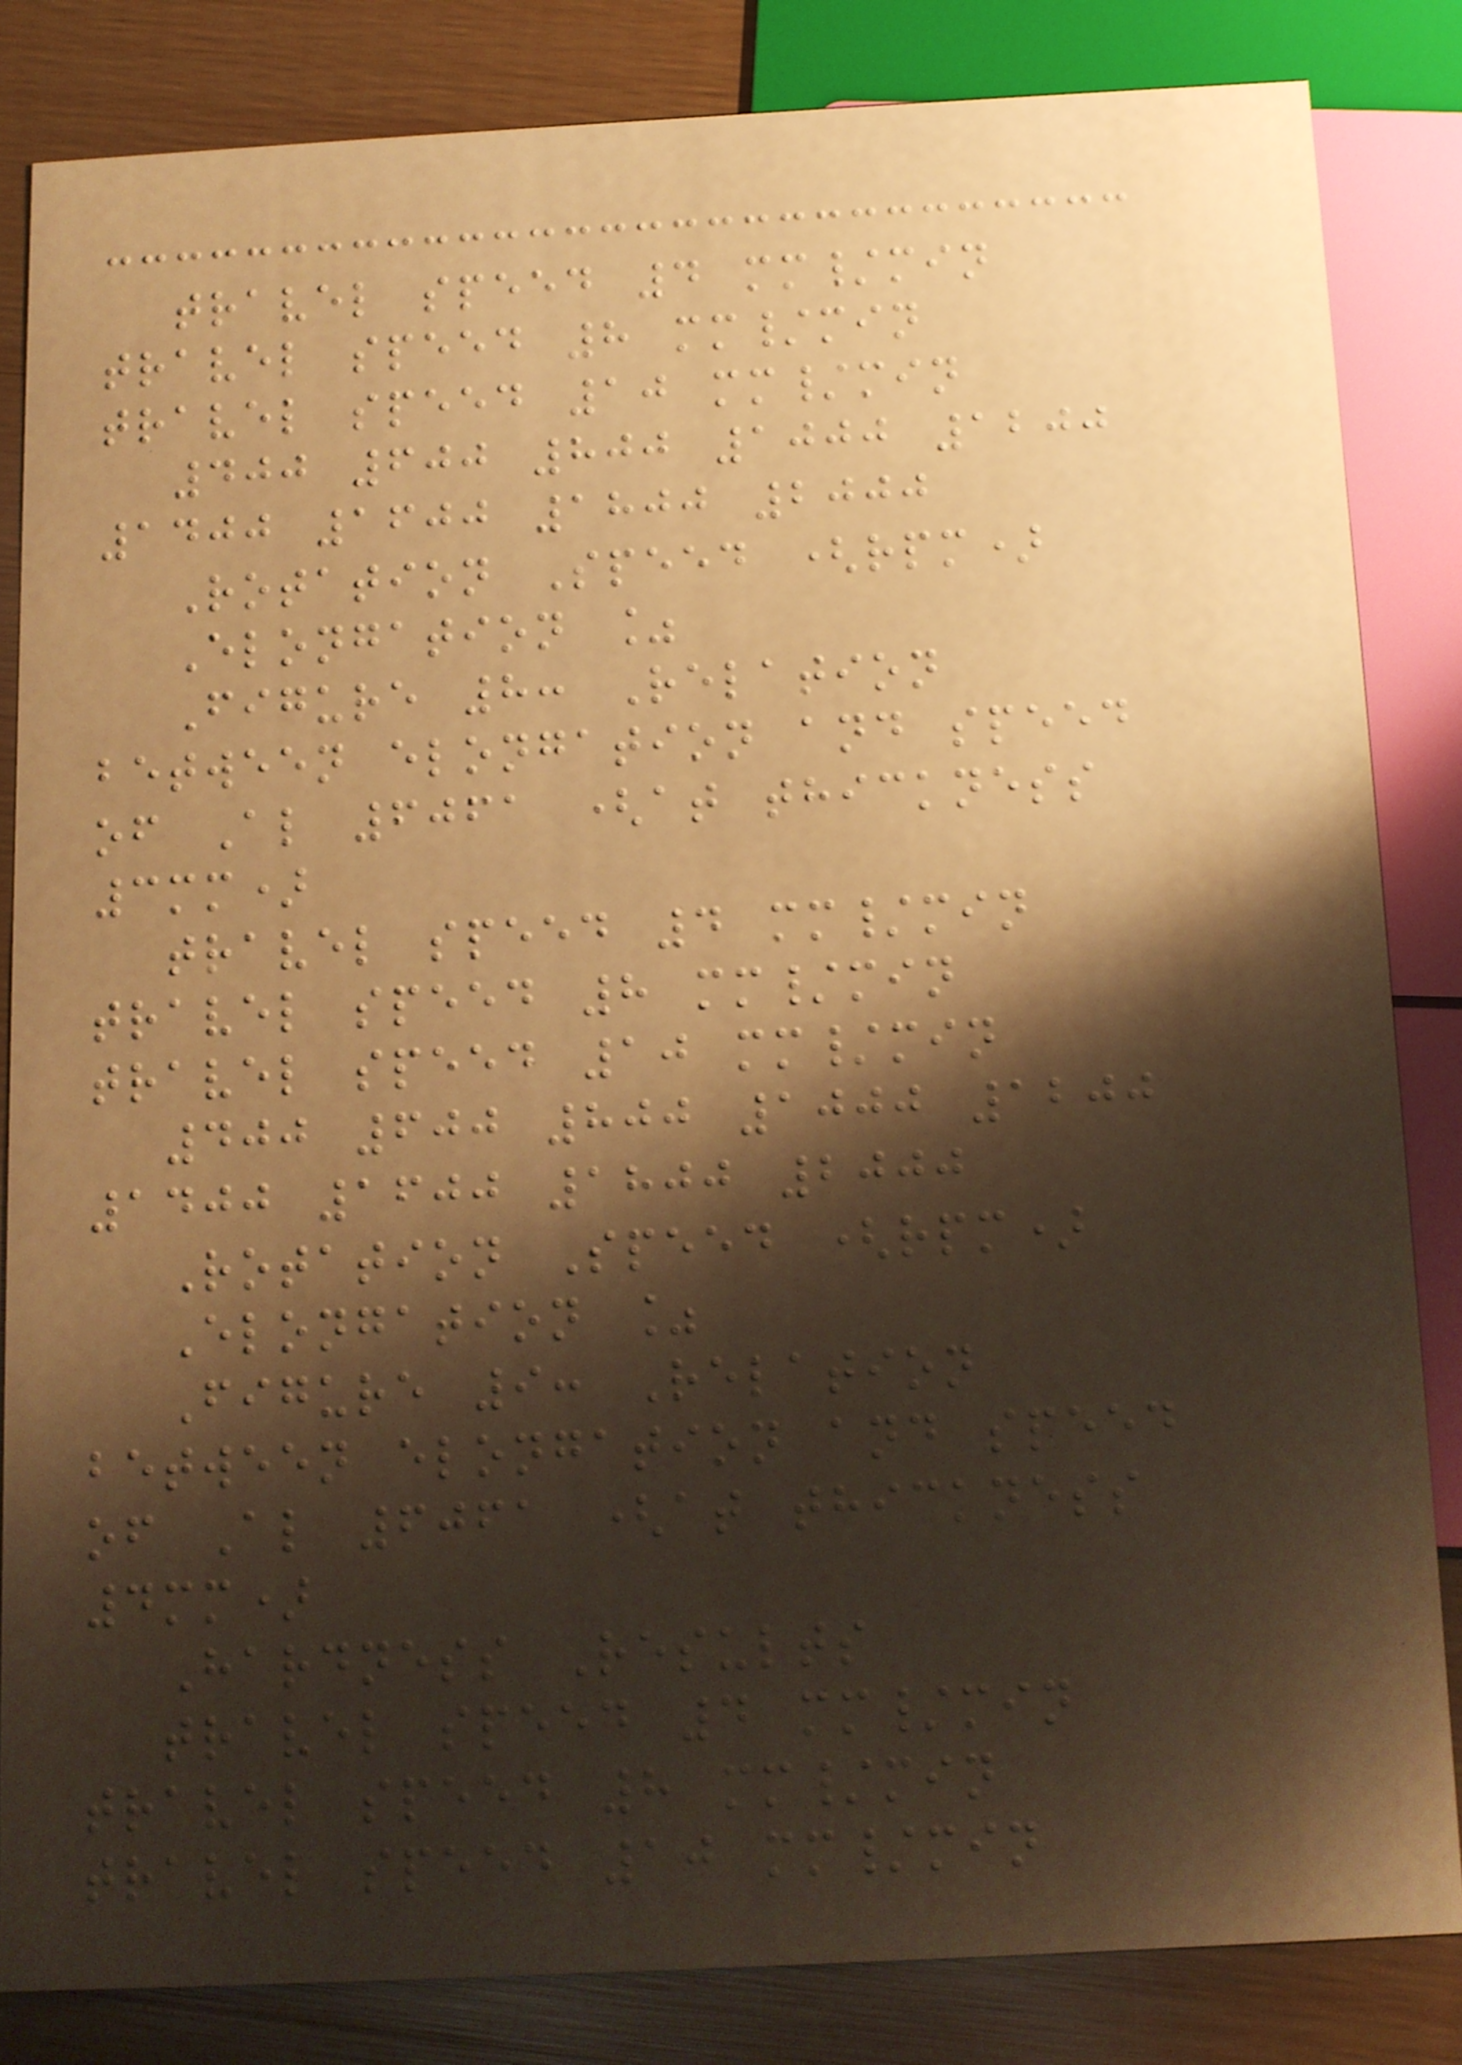travel speed 4 mm/min
travel speed 8 mm/min
travel speed 10 mm/min
400 600 800 1000 1200
1400 1600 1800 2000
Rotation Speed (rpm)
Elongation %
Figure 8: Relation
between elongation and speed
of Al 6061 (at thickness
3mm)
travel speed 4 mm/min
travel speed 8 mm/min
travel speed 10 mm/min
400 600 800 1000 1200
1400 1600 1800 2000
Rotation Speed (rpm)
Elongation %
Figure 9: Relation
between elongation and speed
of Al 6061 (at thickness
4mm)
Hardness Results
travel speed 4 mm/min
travel speed 8 mm/min
travel speed 10 mm/min
